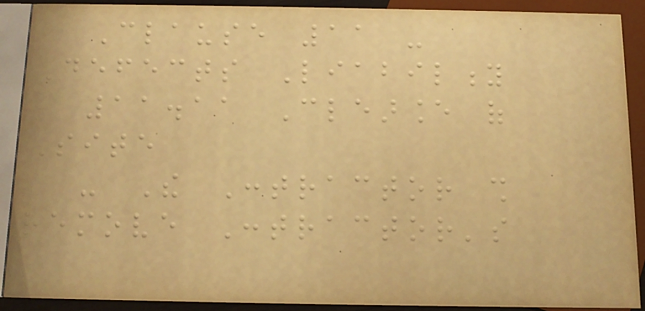Clause 11 -
Defects Liability
11.11 Clearance of
Site
- The Contractor shall
remove Contractor's
